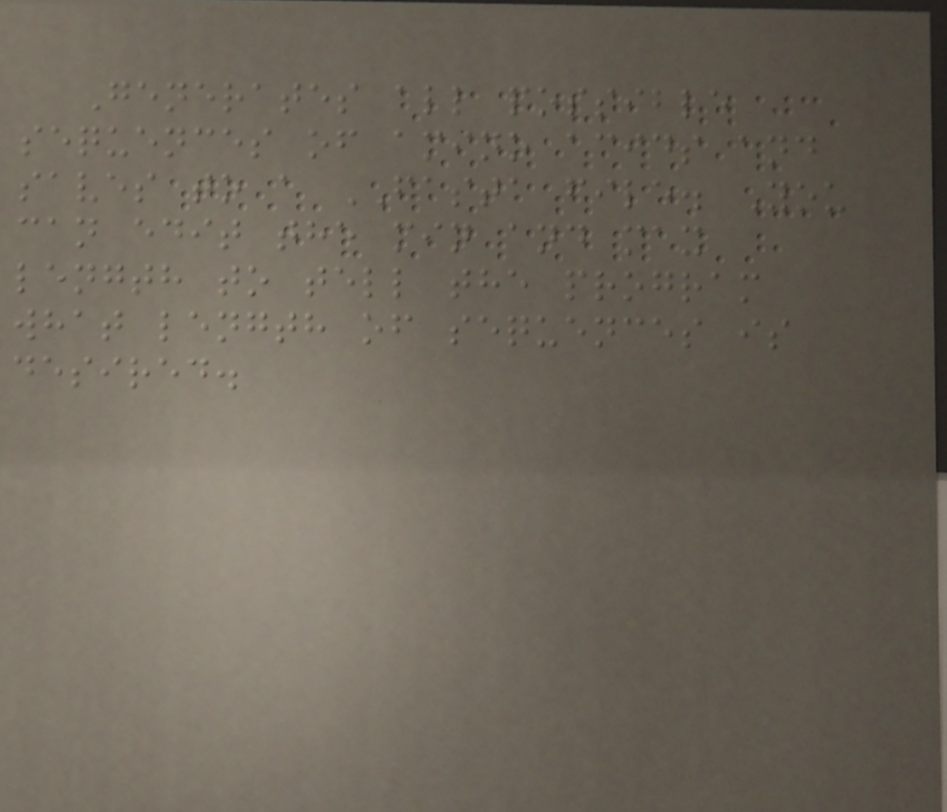Generates all possible
sequences of amino acids and
saves to a FASTA file. You
can edit the min and max
length to tell the program
what length of sequences is
desired.
